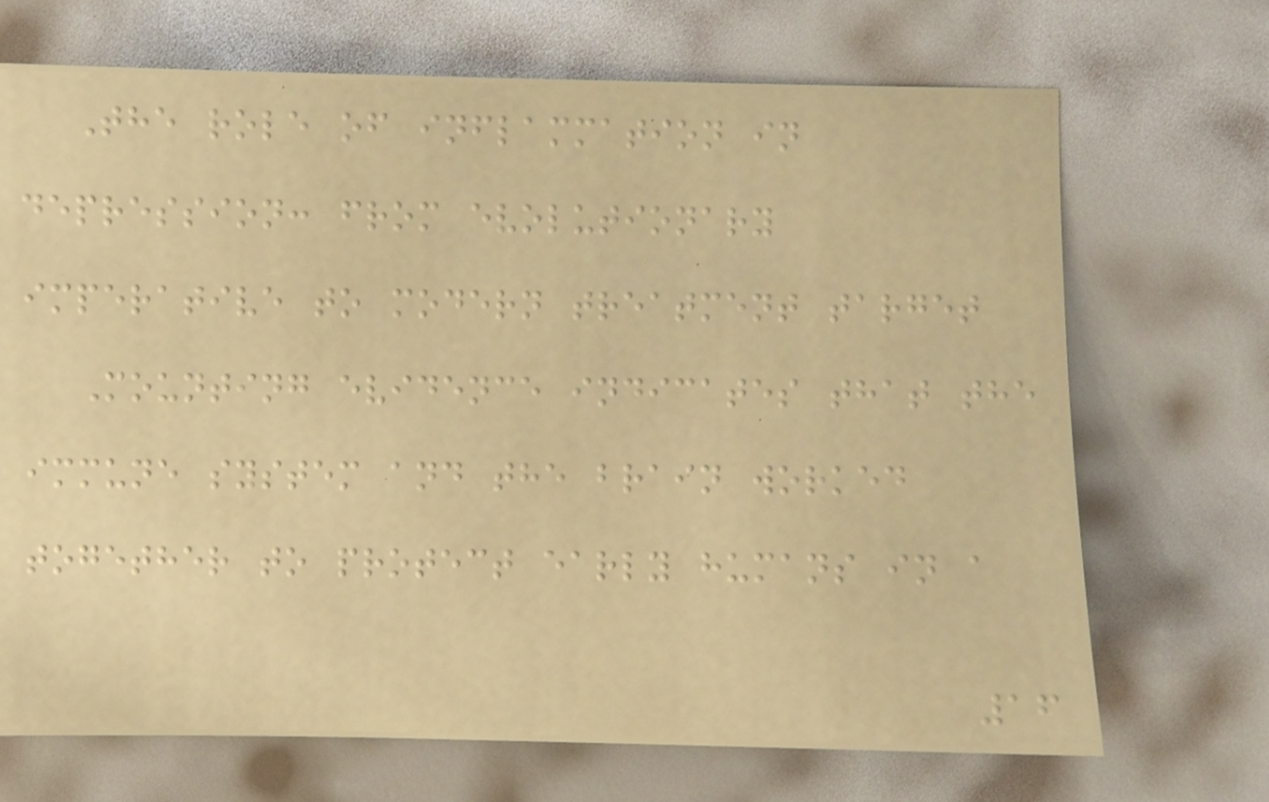The role of inflammation in
depression: from evolutionary
imperative to modern treatment target
Mounting evidence indicates that the
immune system and the brain worked
together to protect early humans in a
16
